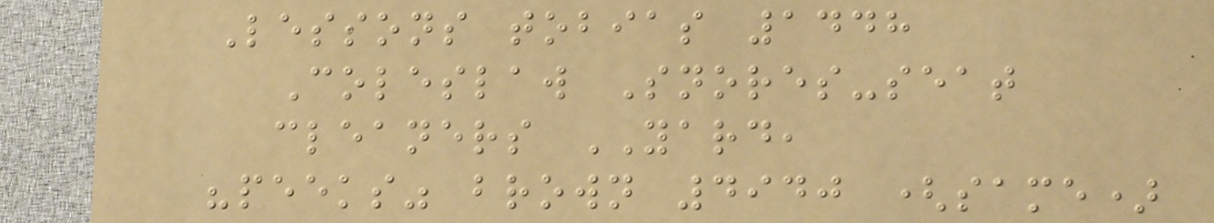Lessons tobias 1448
Coleslaw Snores-seat
cleaners YARD,
"peeks" brown 4940 (same)
